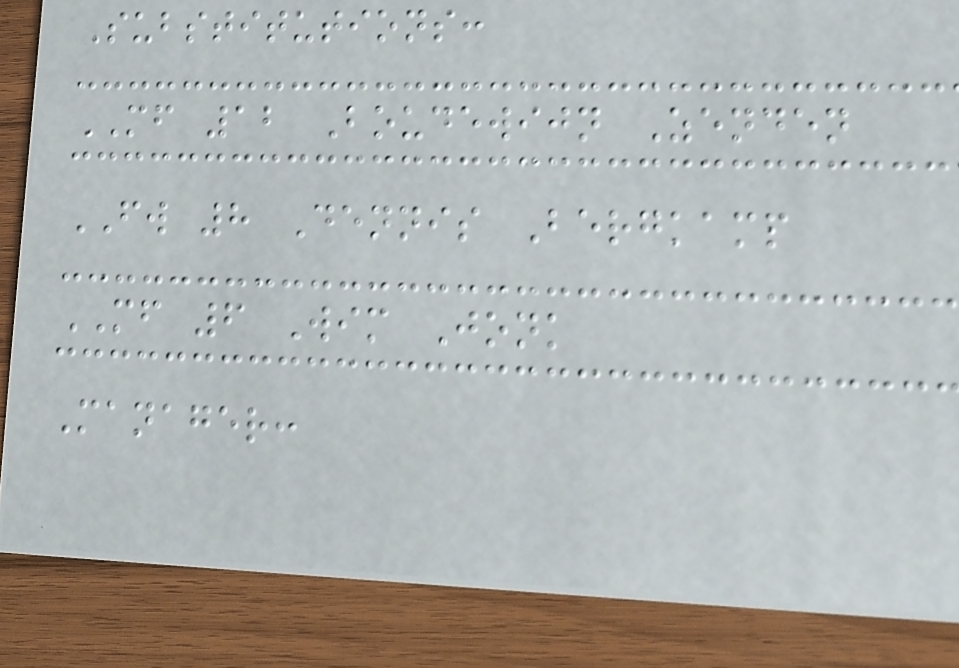Substitutions:
MF 12 Boudewijn Zenden
FW 8 Dennis Bergkamp
MF 6 Wim Jonk
Manager:
